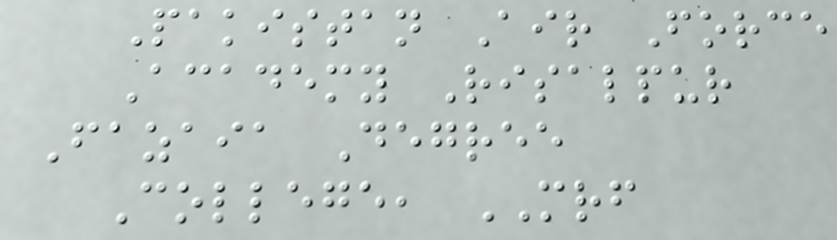Pakistan Air Force
Academy Risalpur
Fazaia Degree
College, MRF
